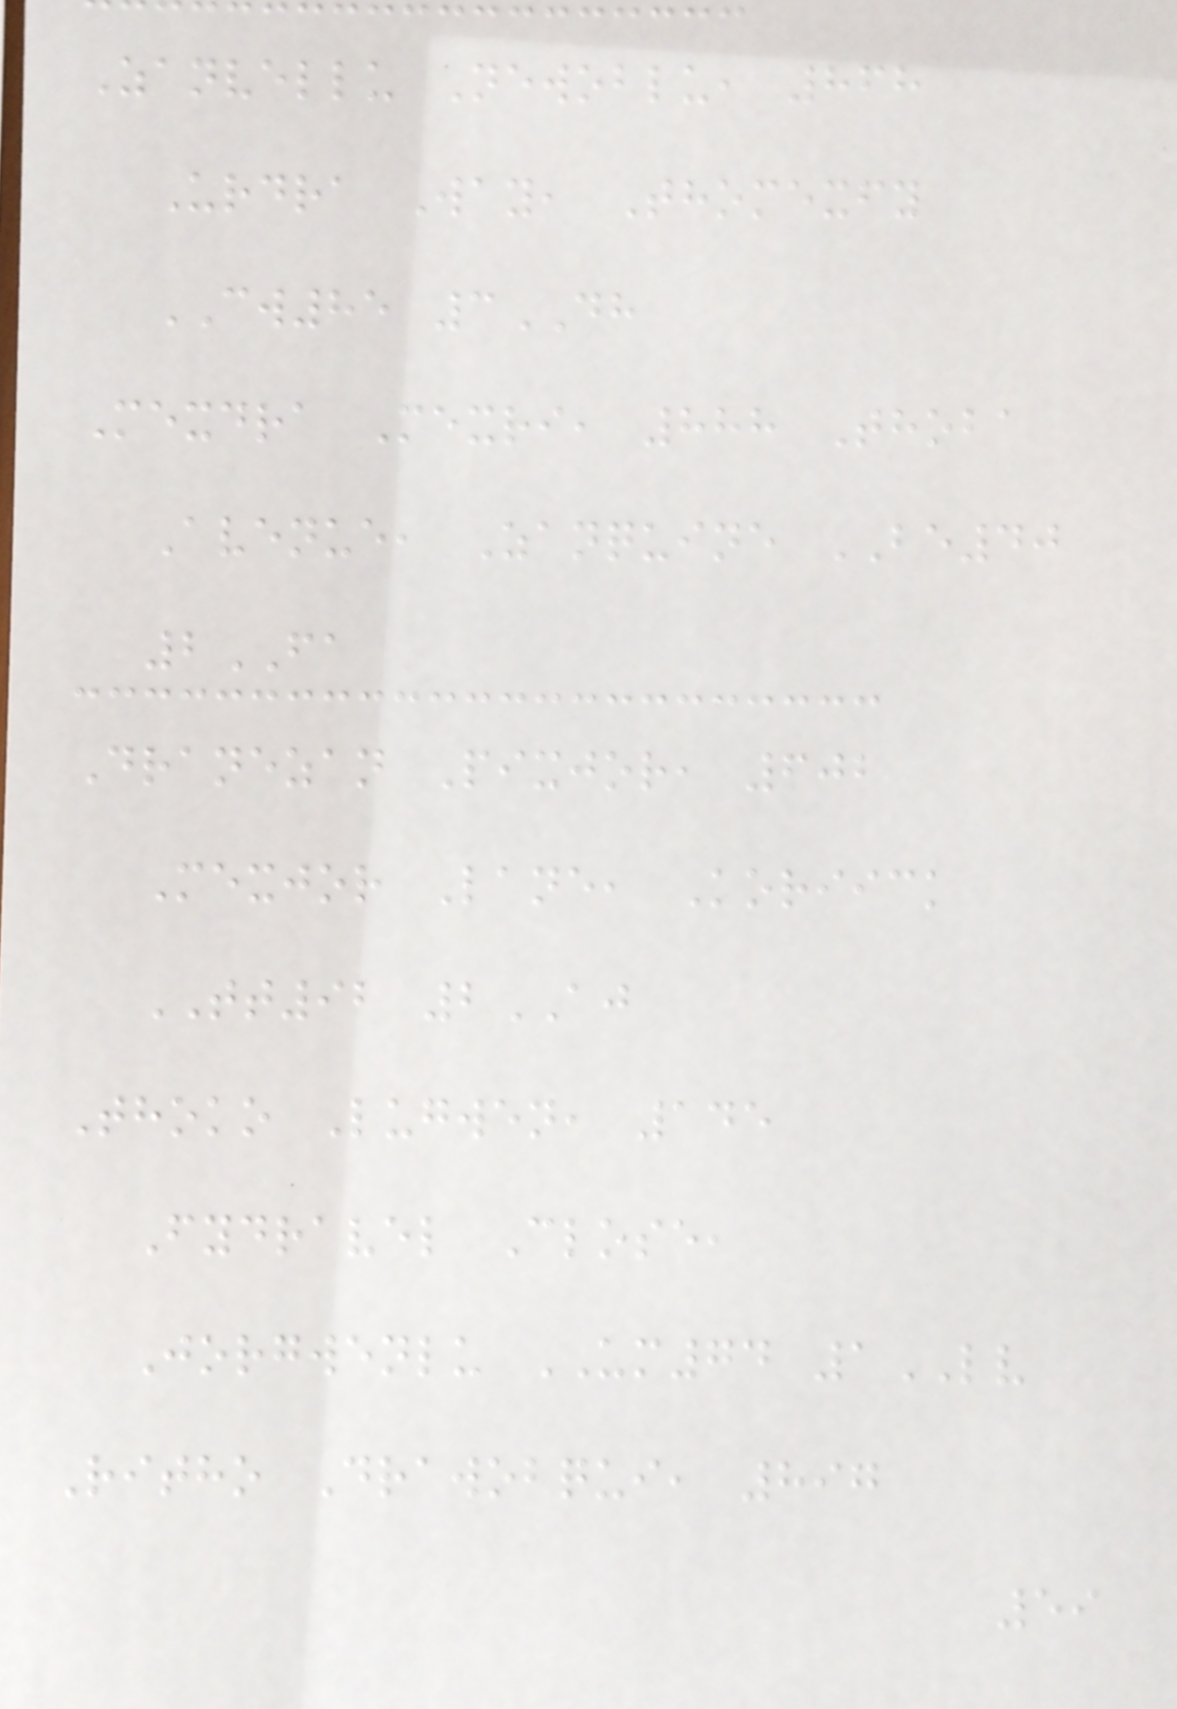Zanvellu Newoblu, 868
Urdra Way, Thomexfy
CW85 3DH
Mexdra Mexri, 888 Thoba
Avenue, Zanquine BE40
2FA
Dranezan Pixjor, 602
Mexjor Lane, Koriick
TT92 2AJ
Thoko Lugwen, 145
Fydravel Close,
Jorgwenlu UM74 1LV
Ritho Drawobqui, 897
59
